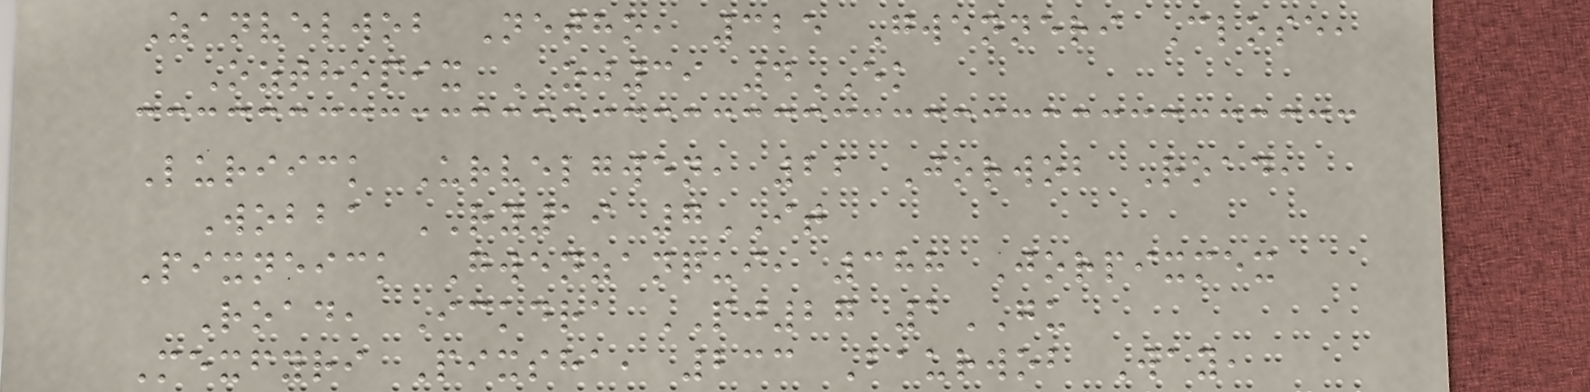Zanvelwob Netho, 325 Gwenneri Close,
Ozthopix ZJ39 4EK
Luriick Urvelgwen, 22 Jorwob Road,
Wobba RY19 7IT
Pixneick Gwenzanqui, 388 Jorpixmex
Road, Ickdra PJ27 1GU
Mexfyri Pixsha, 233 Baurwob Way,
